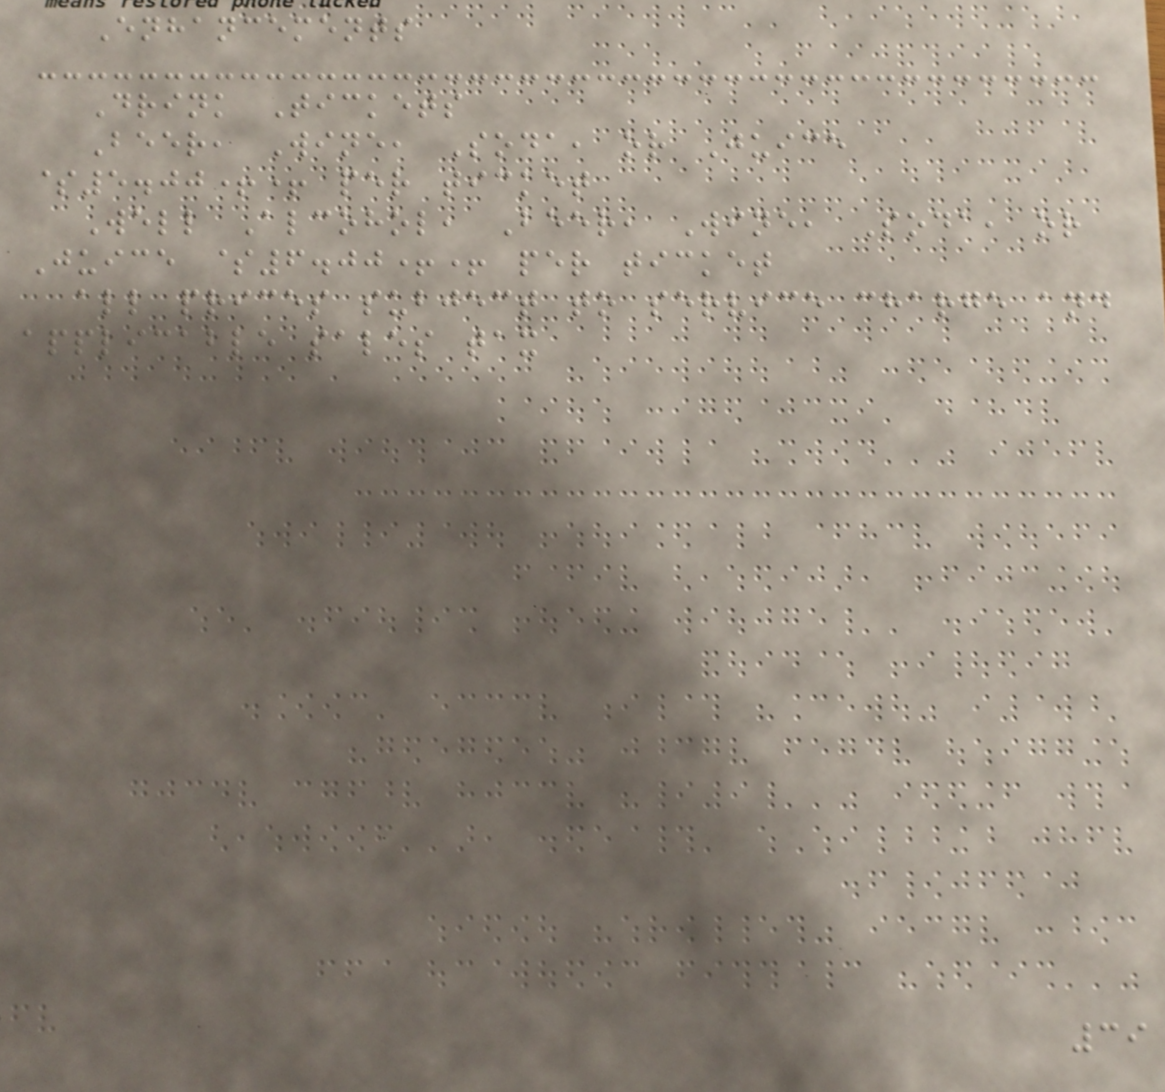Enhancements
Drink Tickets
Beer, Wine, Soda, or Juice
$5.00++ per ticket
Well Alcohol, Beer, Wine, Soda, or
Juice $6.00++ per ticket
all prices subject to service charge and
applicable sales tax
39
